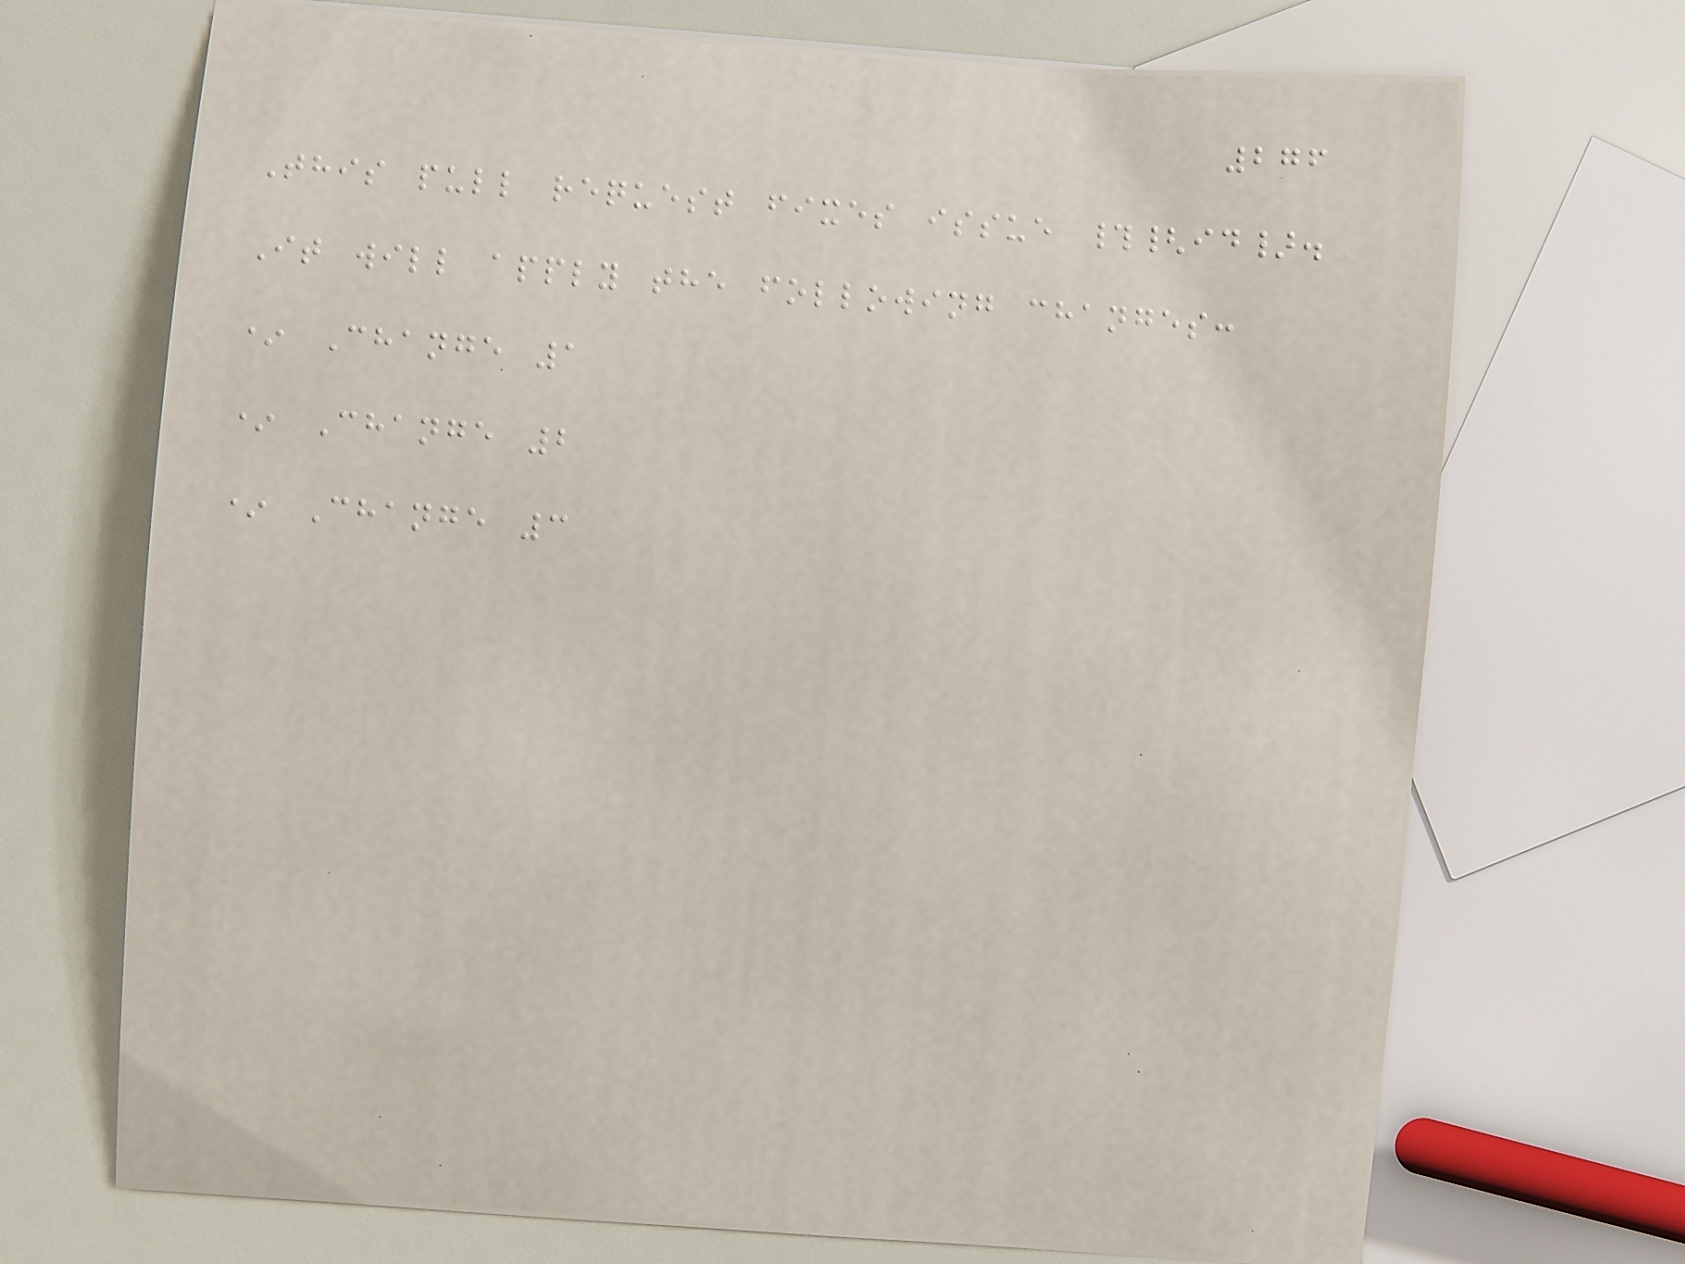276
This pull request fixes issue #{id}.
It will apply the following changes:
* Change 1
* Change 2
* Change 3
